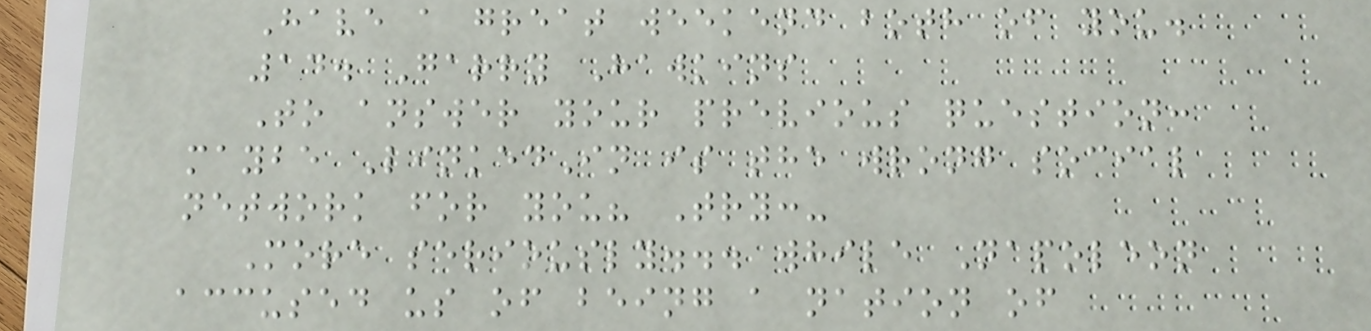Have a great weekend both of you.
14. Garry Hawkins
To answer your previous question:
maybe LinkedIn is the wrong social
network for you? Try:-
More seriously... while Napoleon
accused us of being a nation of
